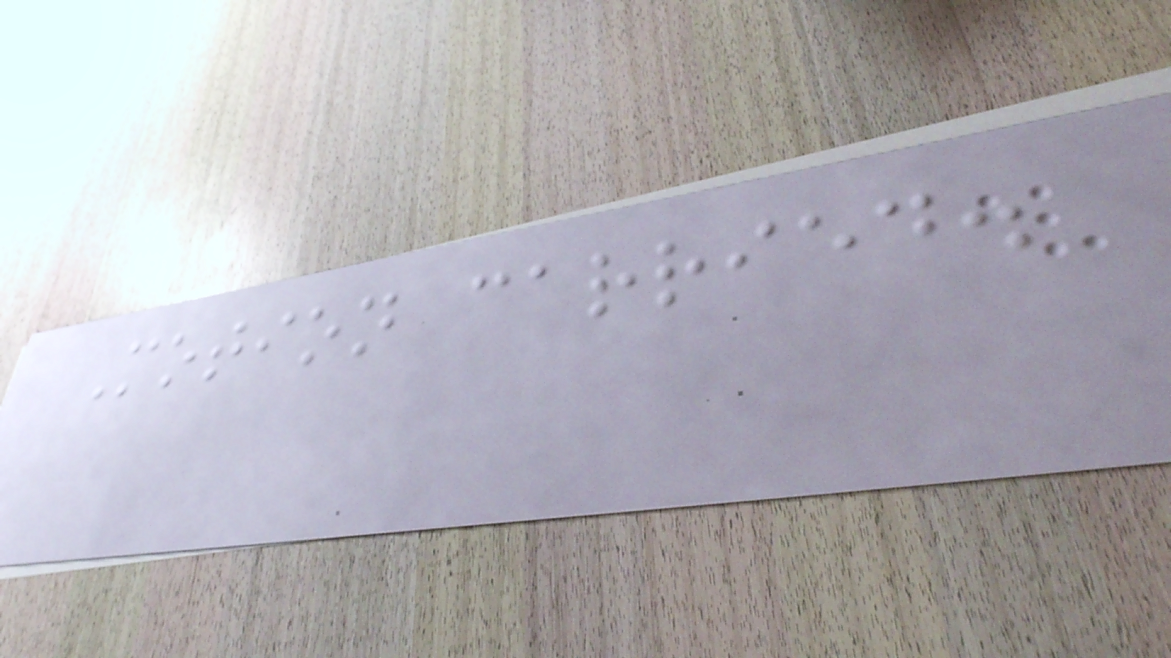Motion carried.
